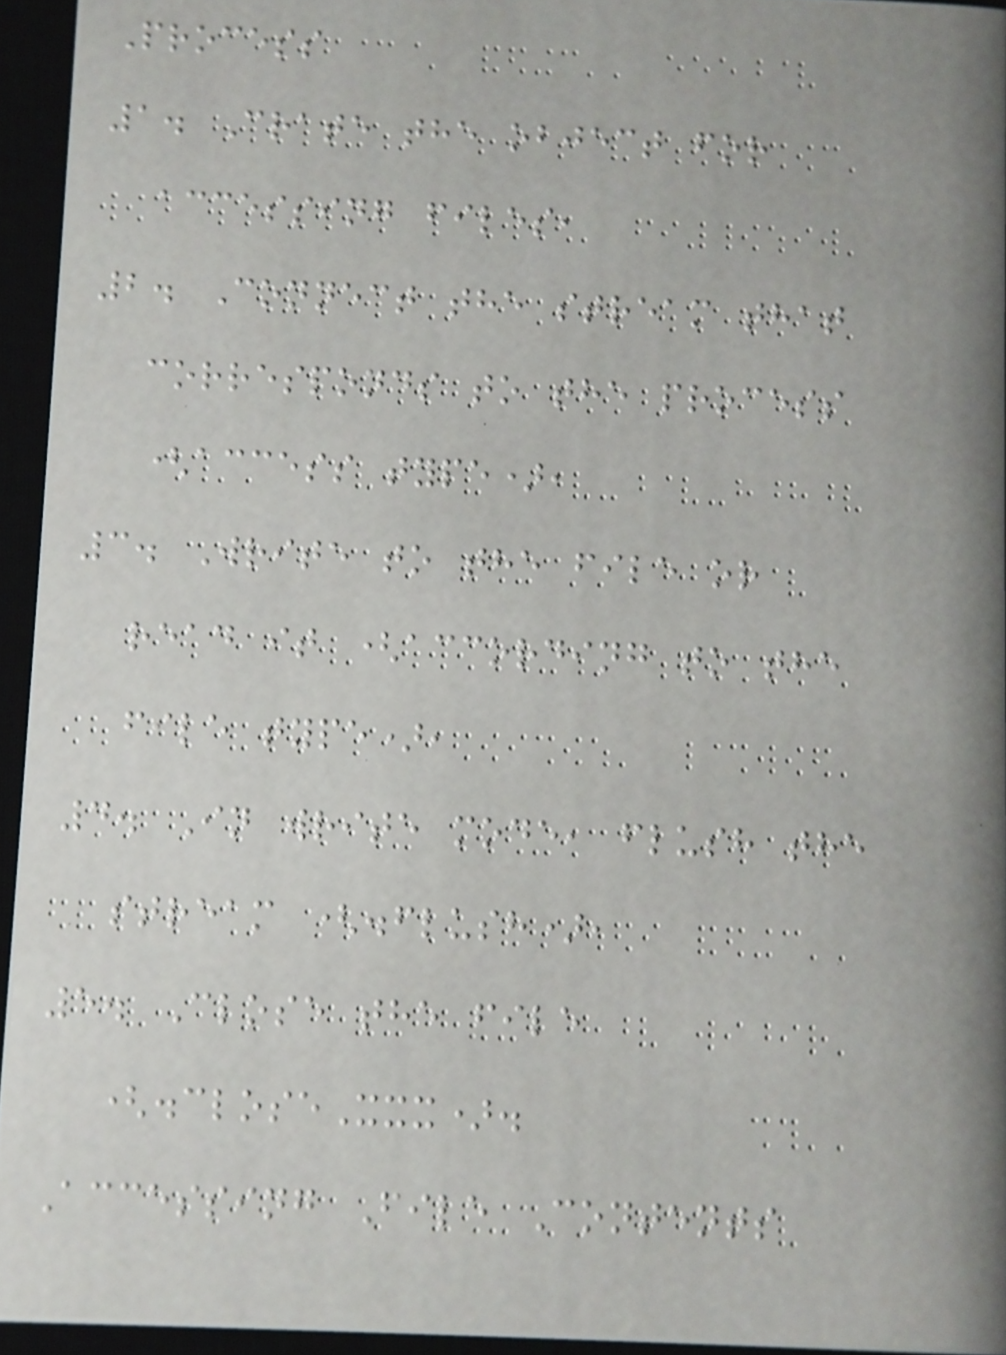Process
1. Crate the object for
accessing files,
2. Connect the stream that
corresponds to the process
(access type),
3. Write to the file or
read it (according to the
file type),
4. In write mode, flush the
stream (.flush),
5. Close the file
(.closeXxx).
Accessing File Contents
